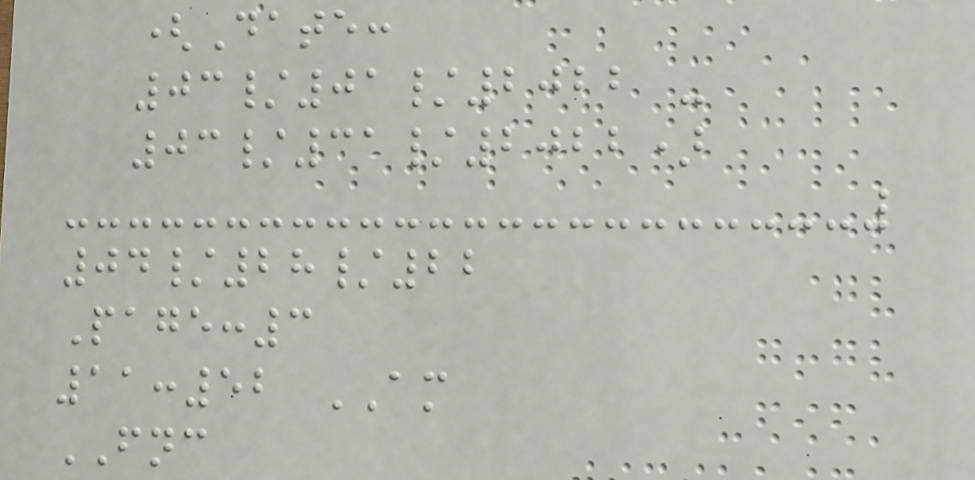(Date:
03/01/2022 -
03/31/2022)
04/28/22
Page:3
11:52 AM
FNC
